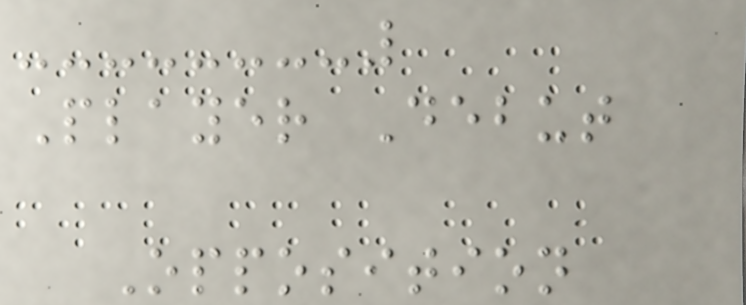Player Debut
Opposition
